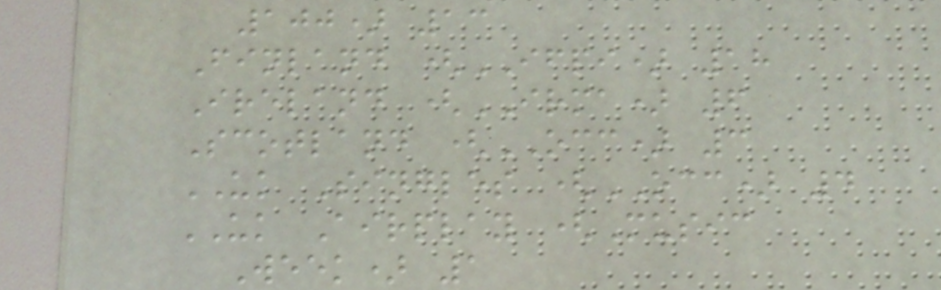100) 13
Finland (IFPI) 18
Ireland (IRMA) 6
Scotland (OCC) 3
UK Singles (OCC) 4
UK Airplay (Music
Week) 1
